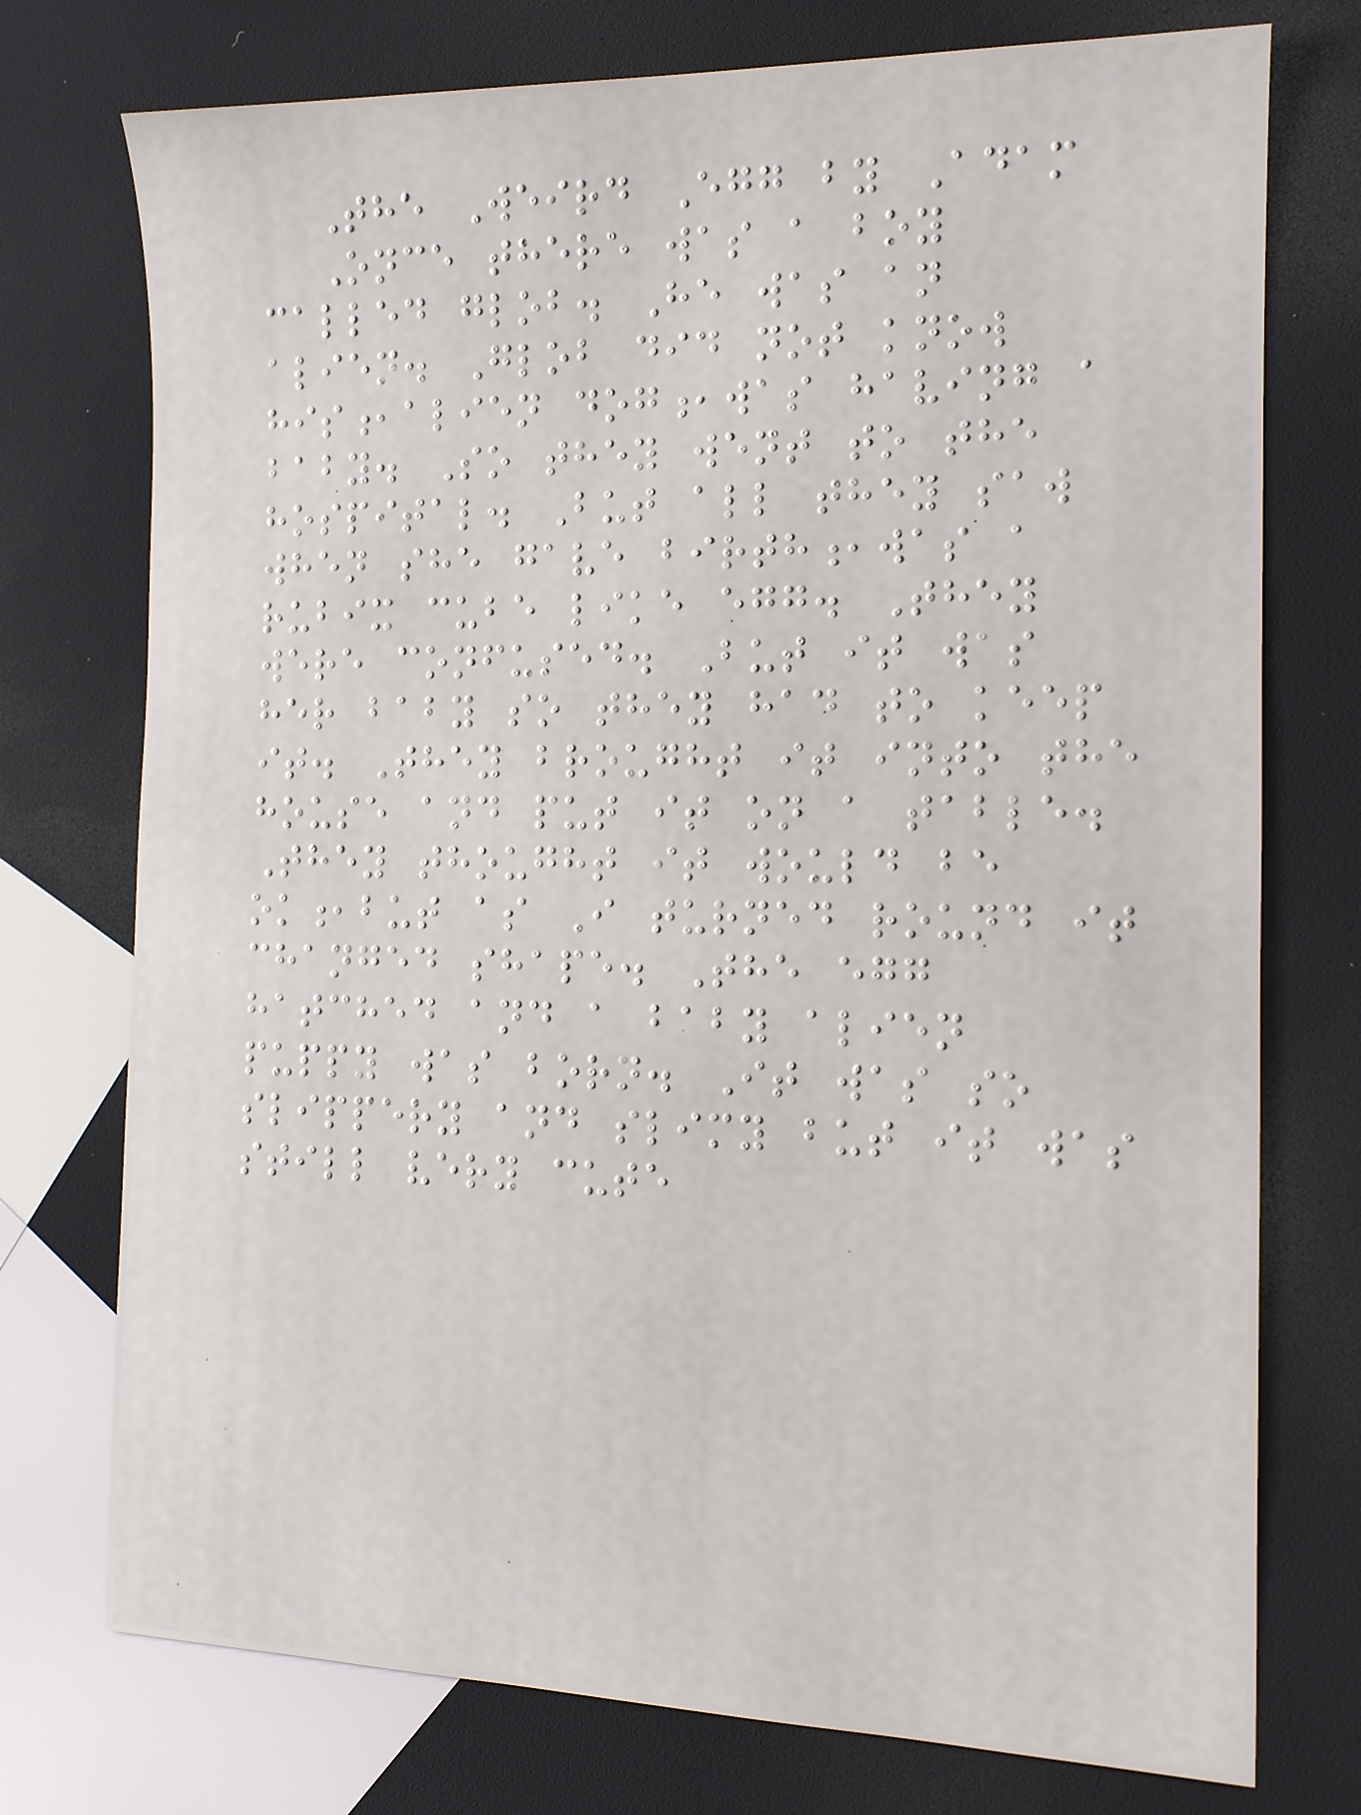The Weird Egg by Adam
Once there was a boy
called glob. He was an
alien. Glob did not know
his,alien dog,was having a
baby. So they went to the
hospital. But all they saw
when she gave birth,was a
rubix cube like egg. They
were confused. But it was
her baby so they had to keep
it. They brought it into the
house and put it on a table.
They thought it would be
ok,but as I turned round it
changed shape. The egg
hatched and a baby alien
puppy was born. It was so
slippery and slimy but it was
still very cute
